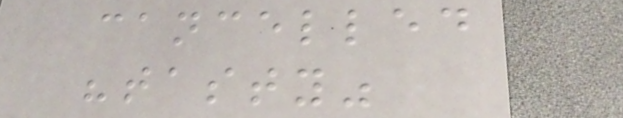cancelled
"tasty"
